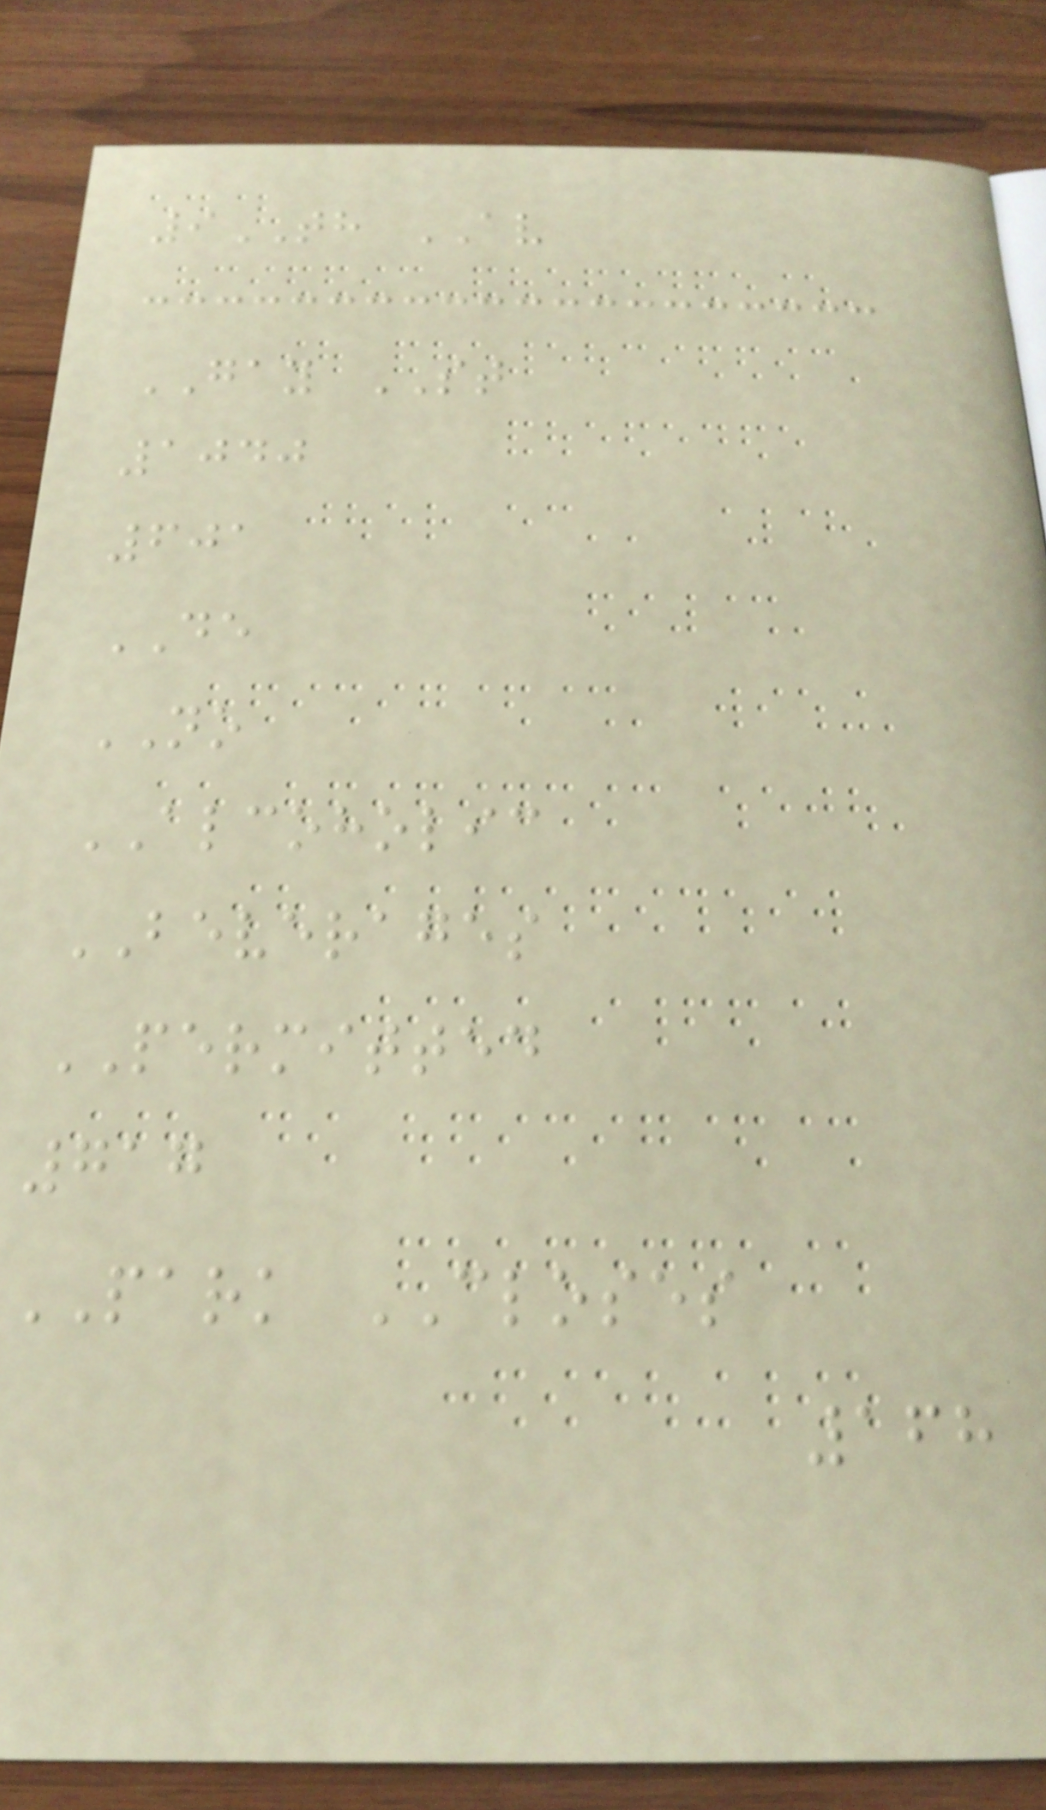9TH AV
GAY ST
1040
601
DE
NO
ALCOHOLIC
BEVERAGES
PERMITTED
717
PARK CLOSES
168
